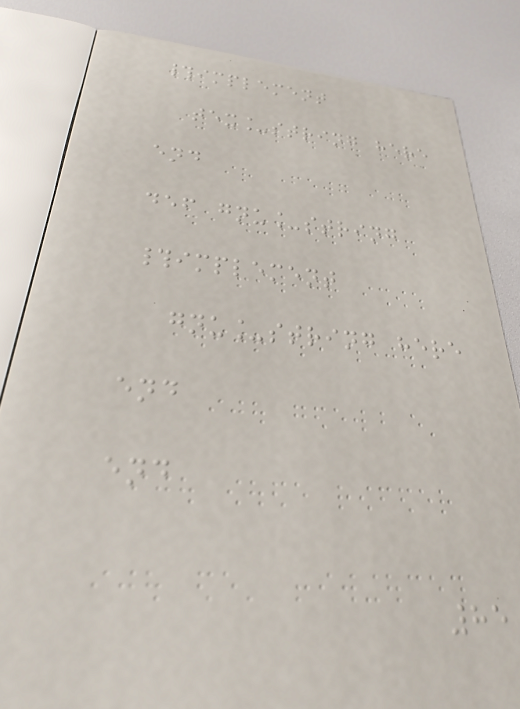#implement
tex_string here
end
def gnu_string
#implement
gnu_string here
end
end
85
